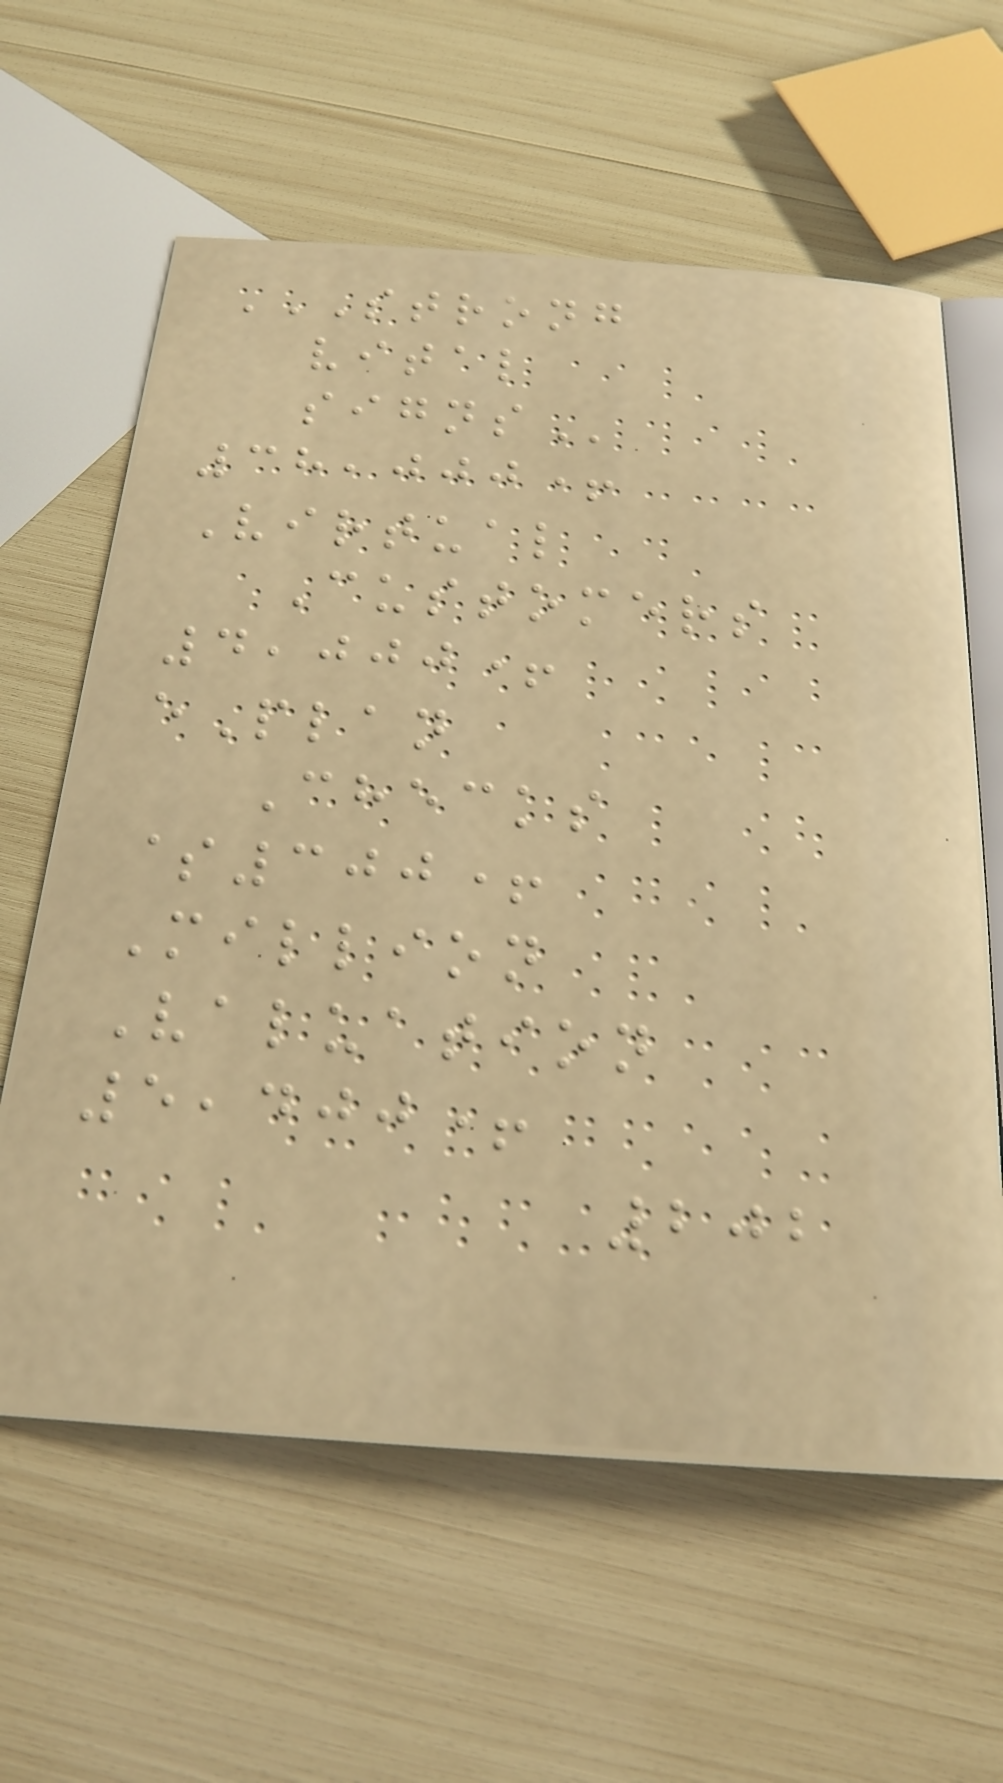STRONG
VITAL
SIGNS
38,000+
Virtual
Customers
4,000+
ePlan
Checks
$300+
Million
Valuation
5,400+
202
